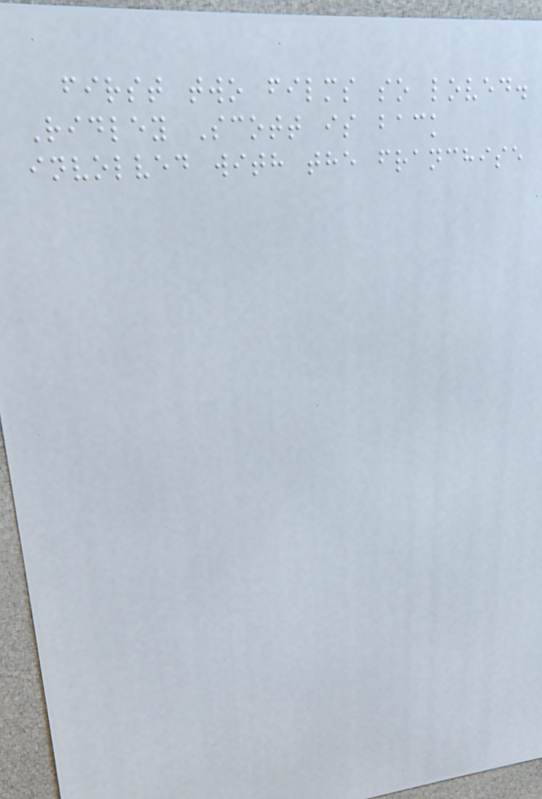first two films so loved.
Ridley Scott is back
involved with the franchise
